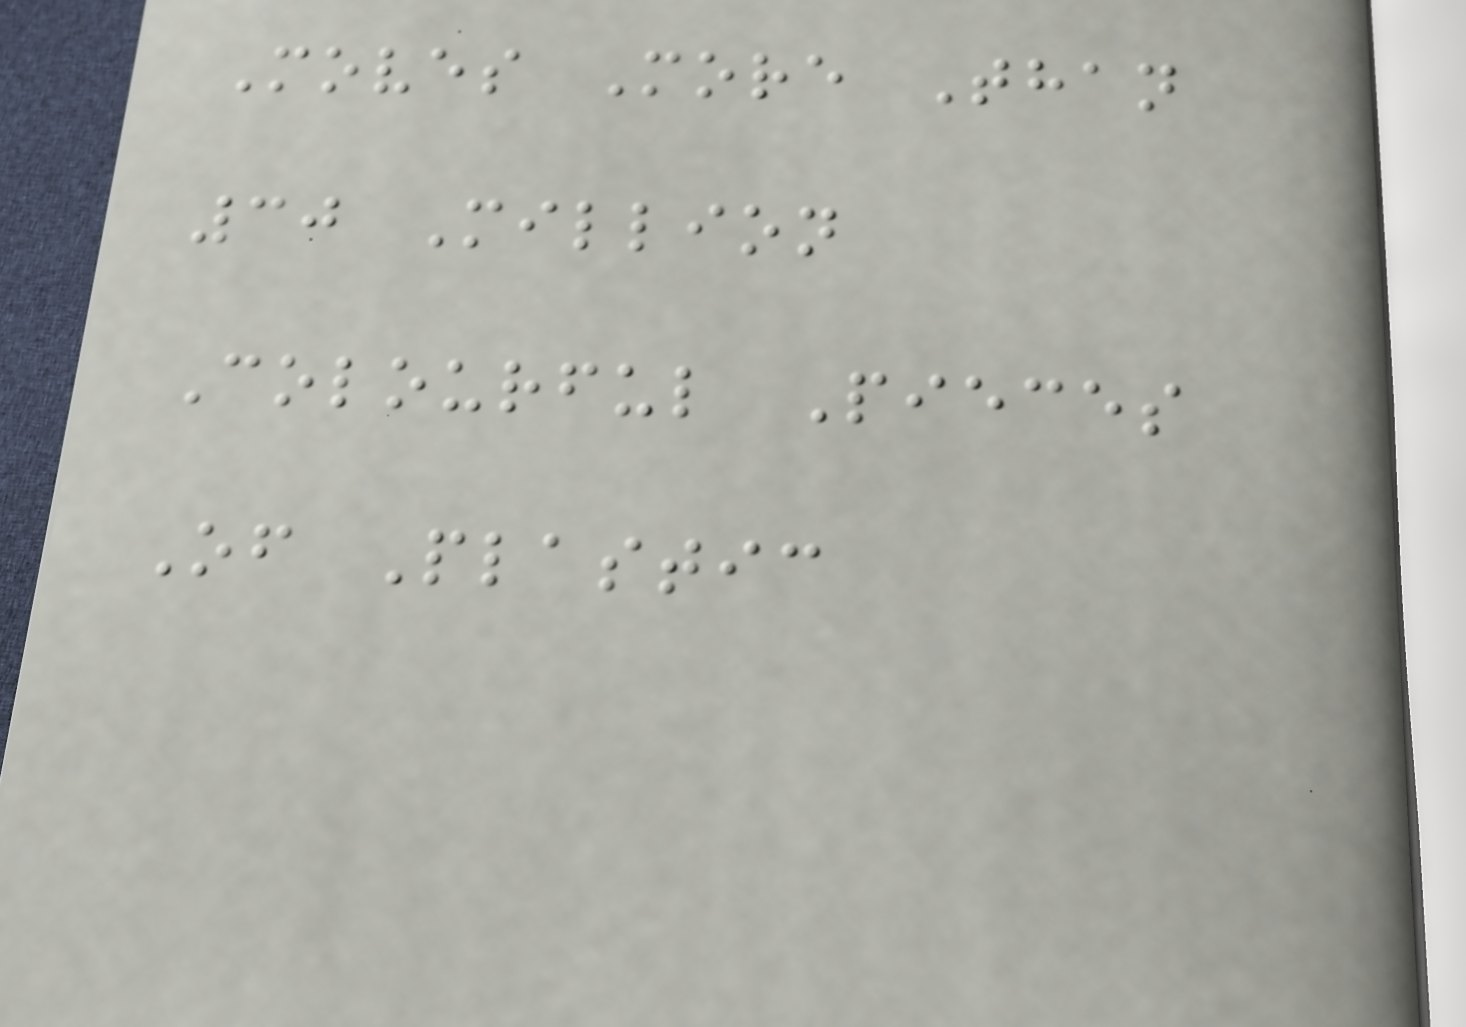Moves More Than
30 Million
Colourful Pieces
Of Plastic
